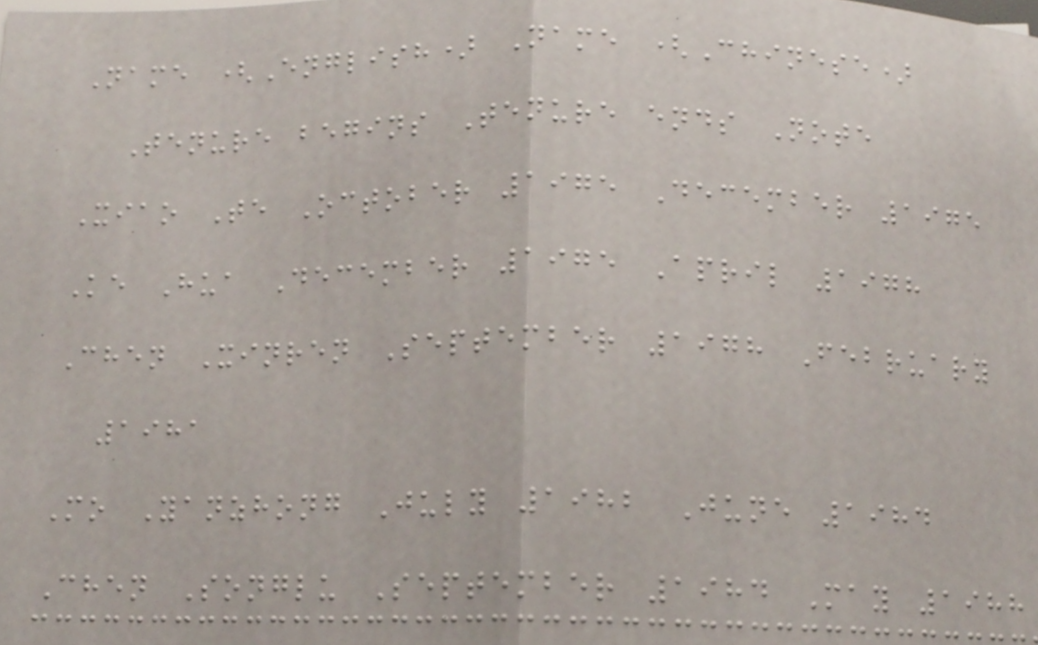Name (English) Name (Chinese)
Tenure begins Tenure ends Note
Xiao Te October 1975 December 1975
Ke Hua December 1975 April 1978
Chen Xinren September 1978 February
1981
Mo Yanzhong July 1982 June 1984
Chen Songlu September 1984 May 1988
